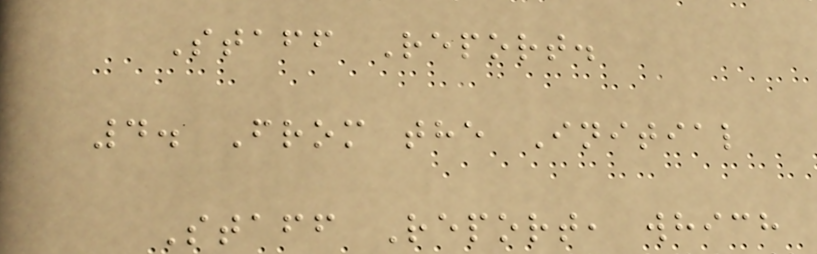Staff Report.
4. From the Initial
Staff Report, which
